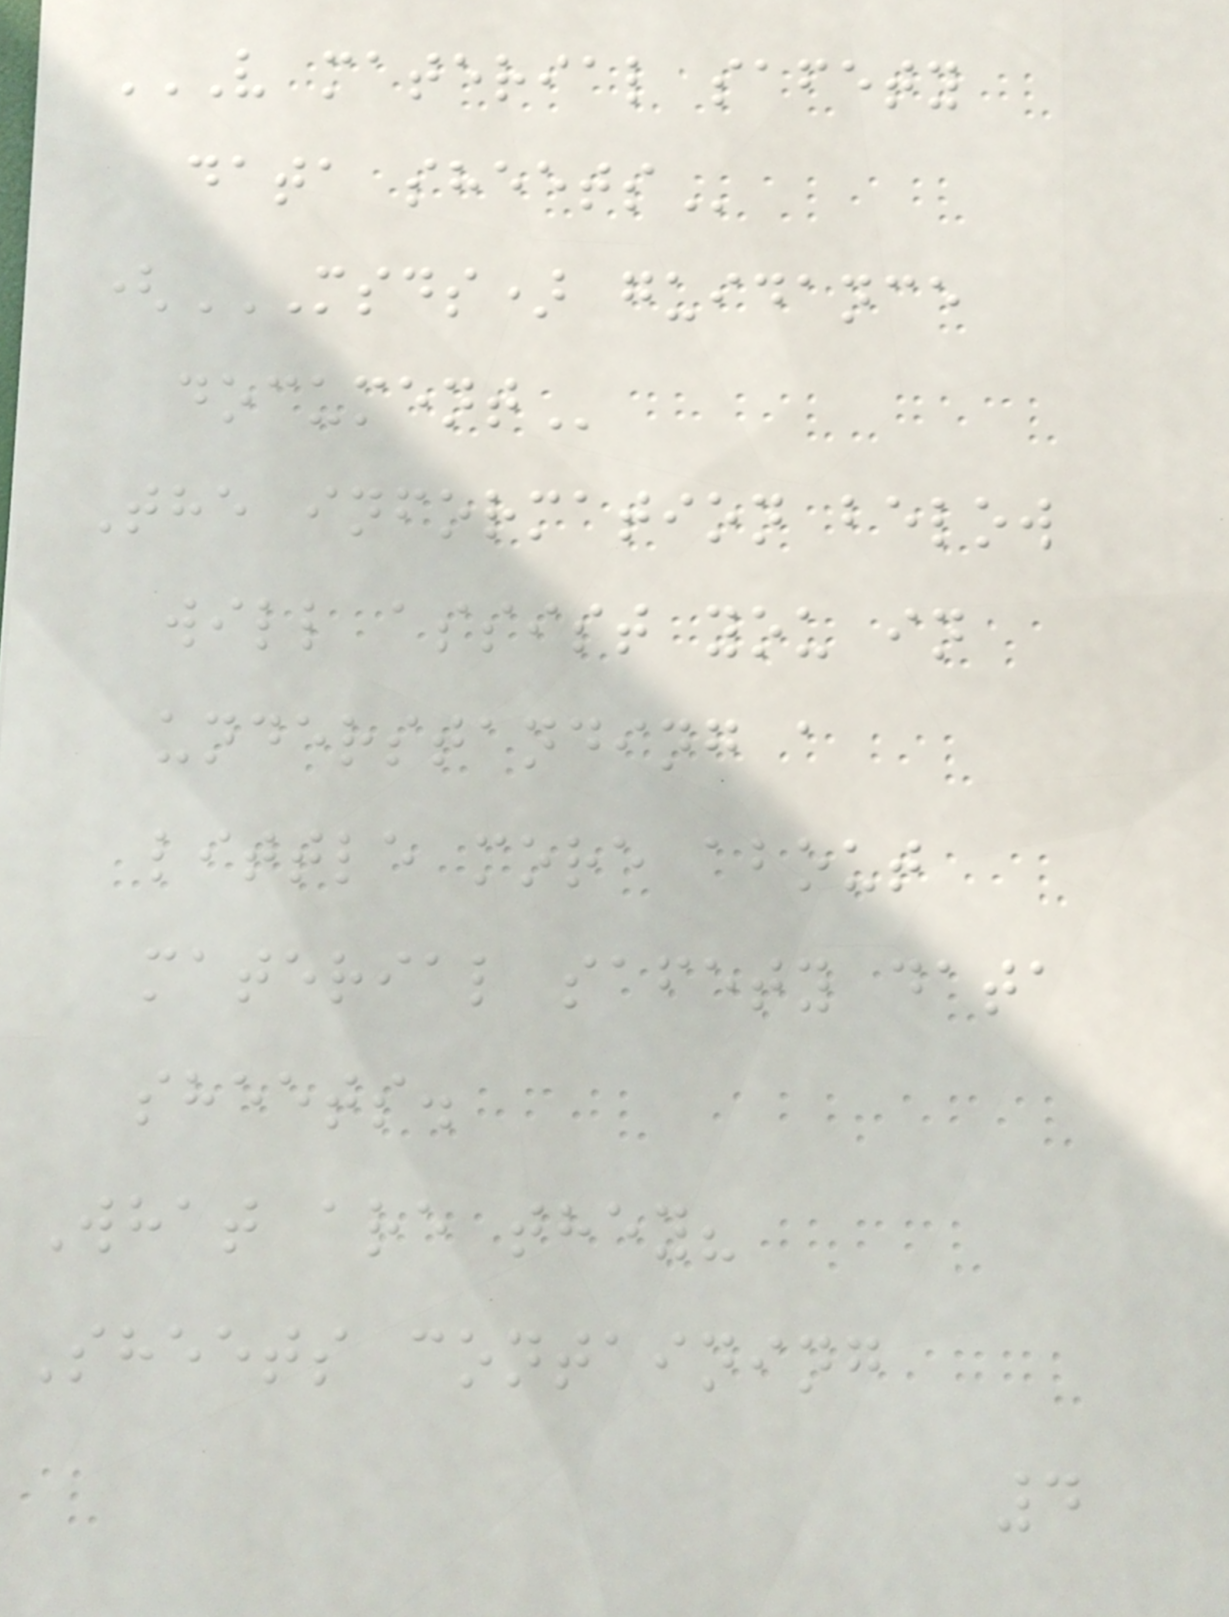V MATERIAL SAFETY
DATA SHEETS
(MSDS) GUIDANCE
DOCUMENT
The information below
will assist you in
understanding a
little more about
material safety data
sheets.
What are they?
Sheets containing
4
